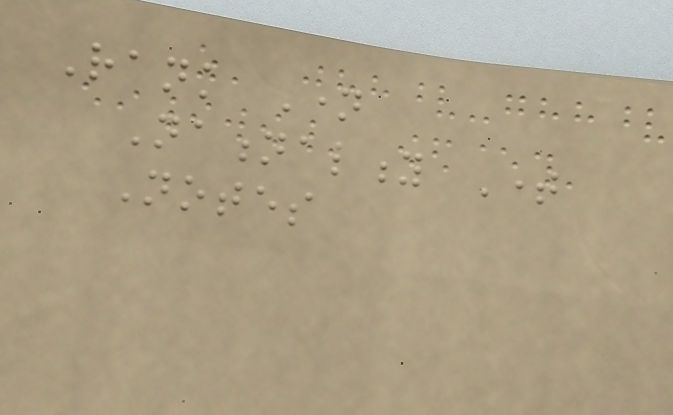Rank Name
Nationality Time
Notes
